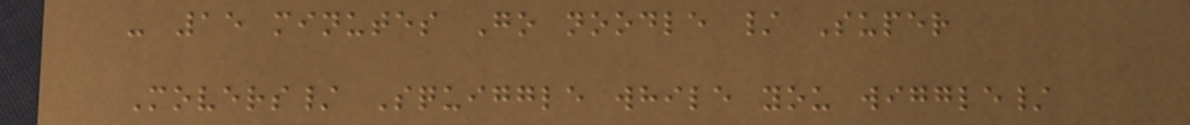- 15 minutes Go noodle / Super
Movers/ Squiggle while you wiggle/
